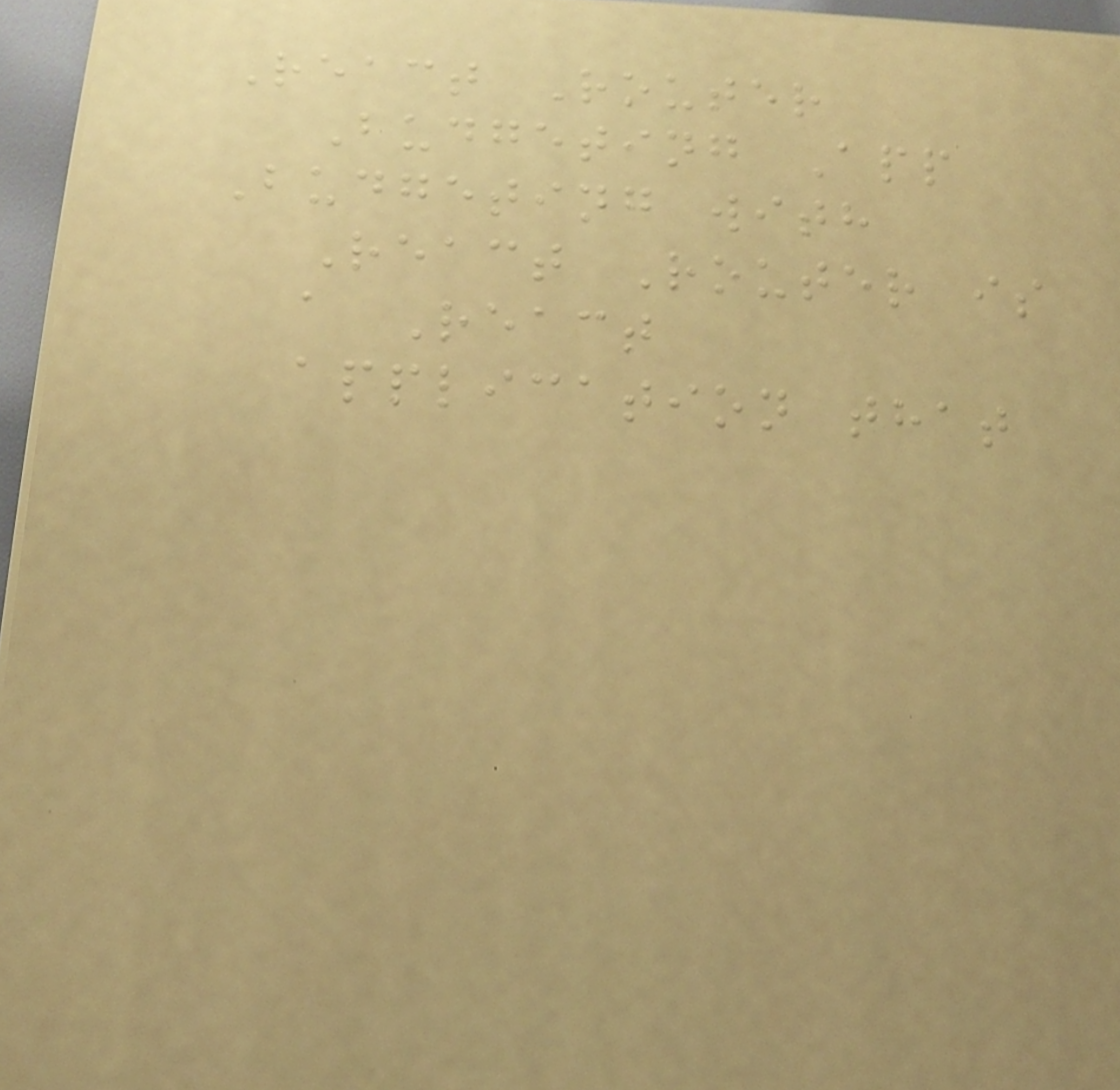React Router
Budgeting App
Budgeting with
React Router is
a React
application that
